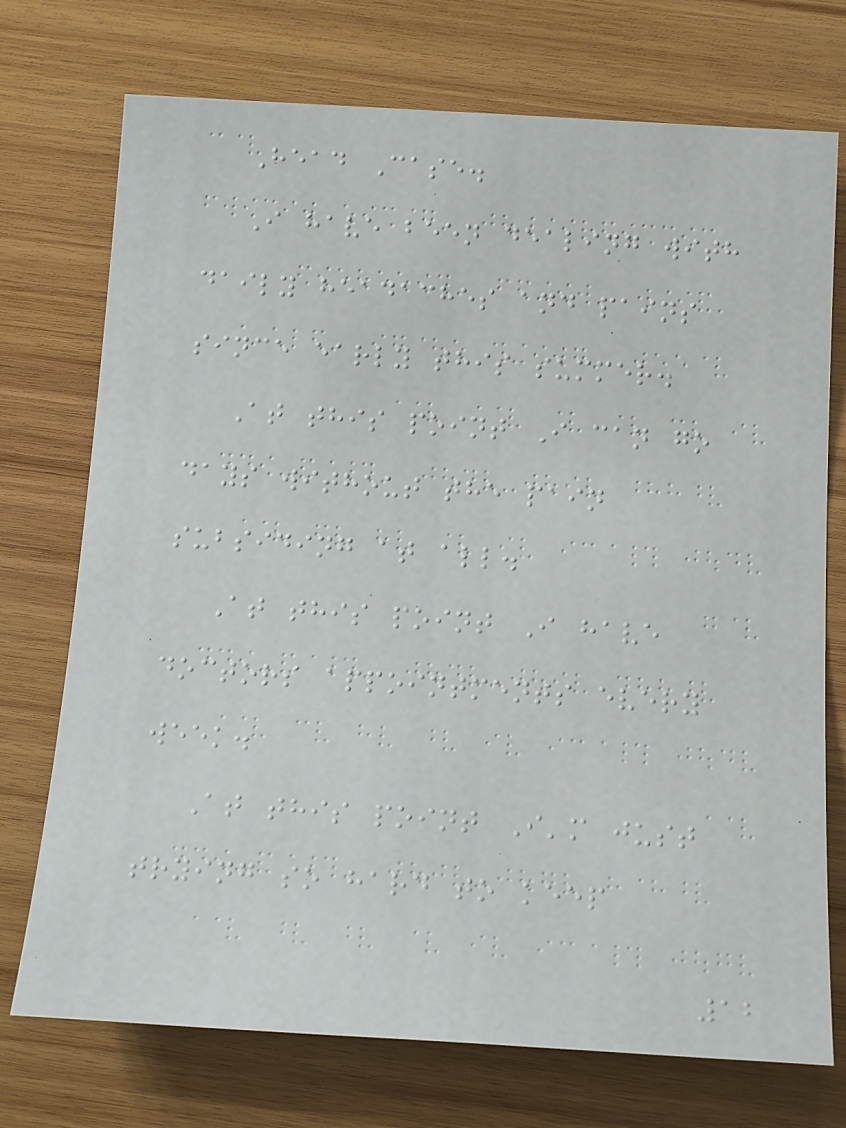Head Case.
I have been dealing with
daily headaches and pains
since early this summer.
At this point I can go
days without the pain
subsiding at all.
At this point I have
doctors appointments every
week.
At this point I'm just
trying so hard to keep
12
